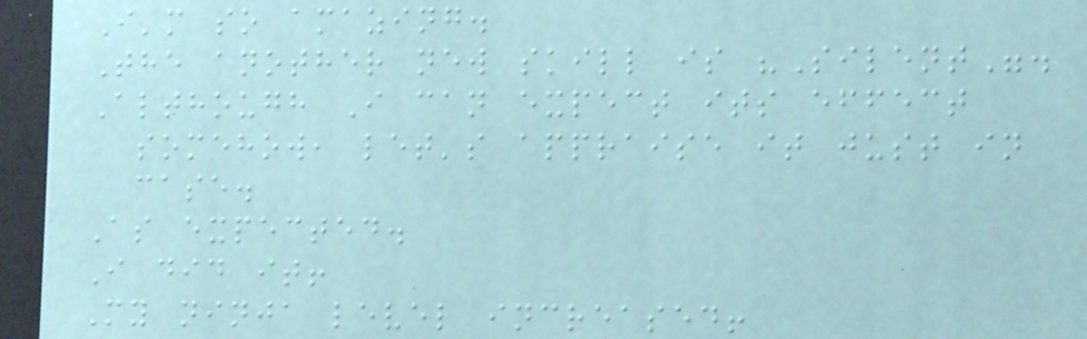I'm so amazing.
The another new skill is "Silent".
Although I can expect its effect
somehow, let's appraise it just in
case.
As expected.
I did it!
My ninja level increased!
